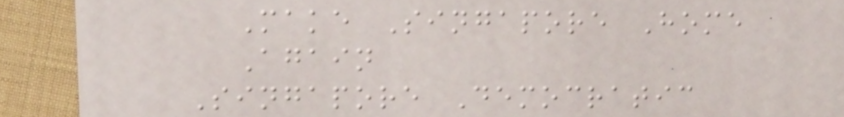Make Singapore Home
Again
Singapore Democratic
